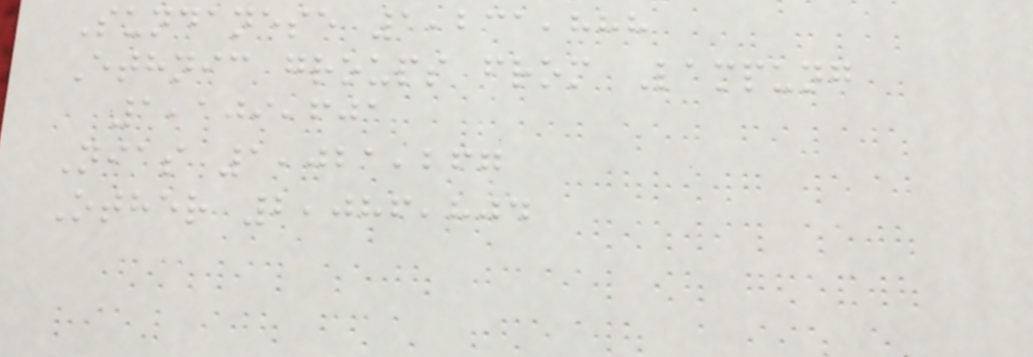Sundanese 1,231,888
Ethnic groups from Lampung
1,109,601
Nias 1,021,267
Other 2,086,804
